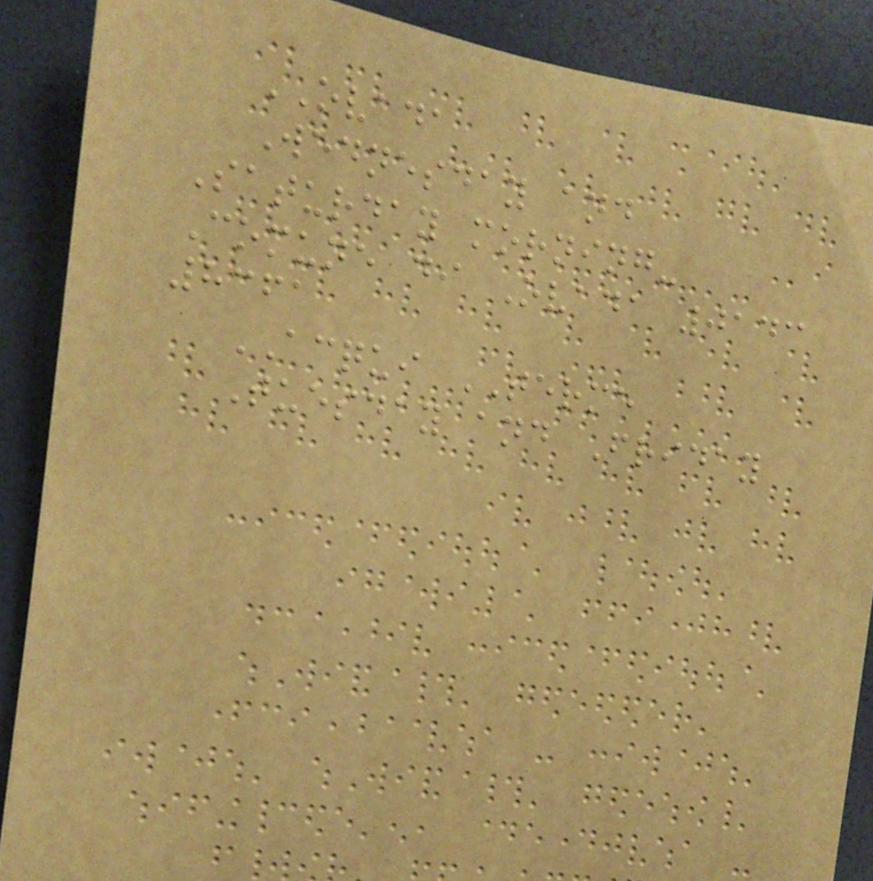OVADA
Wednesday and
Saturday morning-
Comune di Ovada 0143
8361
ACQUI TERME
Tuesday and Friday
